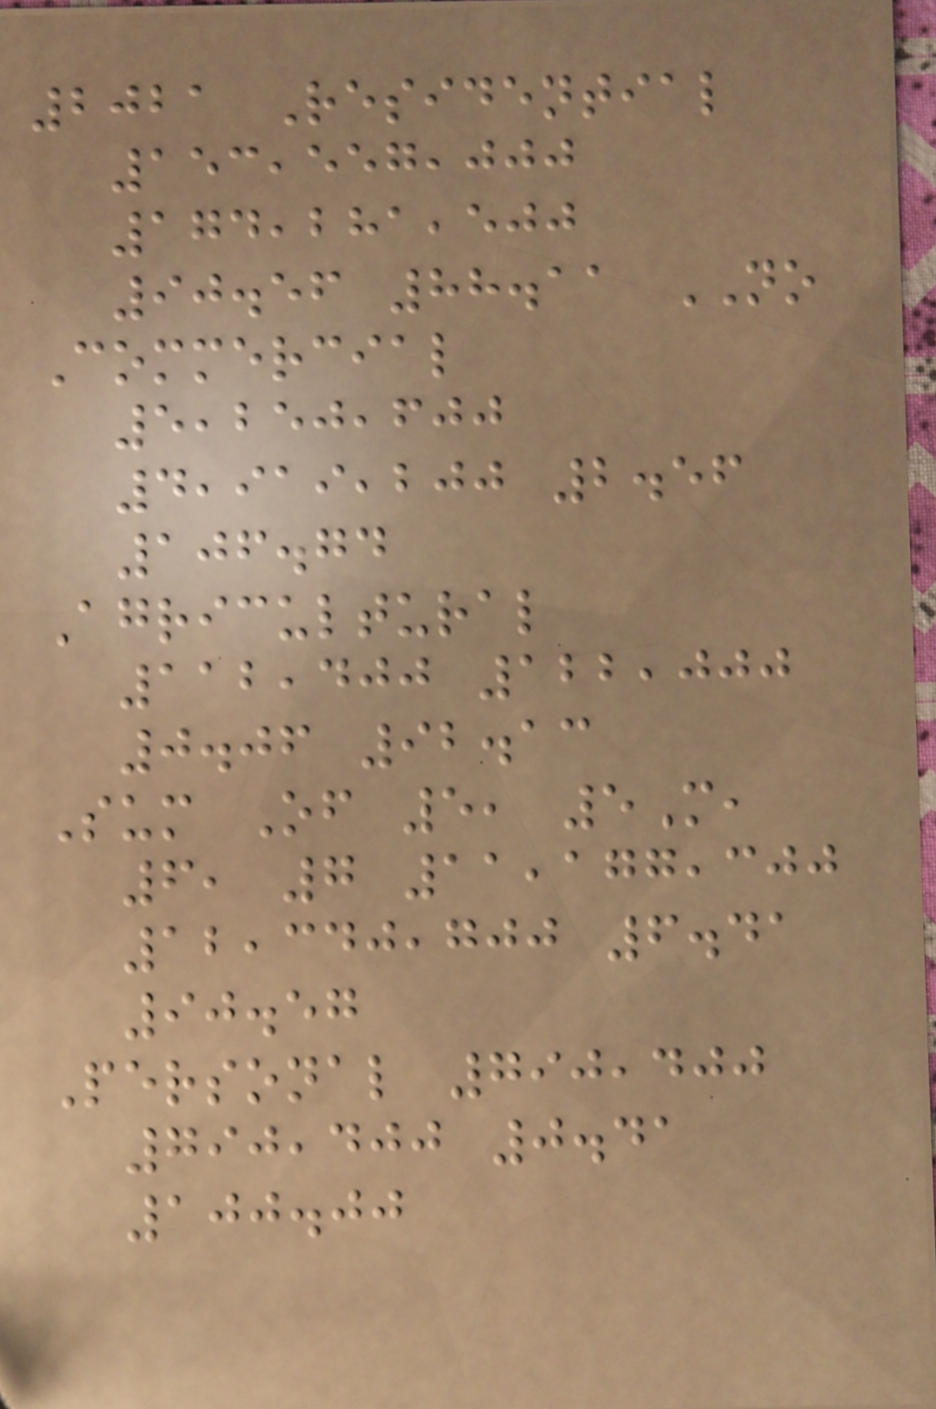2021 Residential
153,557,000
174,281,500
90.56 88.11 NO
Commercial
5,250,600
4,919,200 2.56
106.74
Agricultural
112,400 122,000
0.06 92.13
Sum Of 5, 5M,
6, 7 11,177,300
12,340,700 6.41
90.57
Personal 790,400
790,400 0.41
100.00
